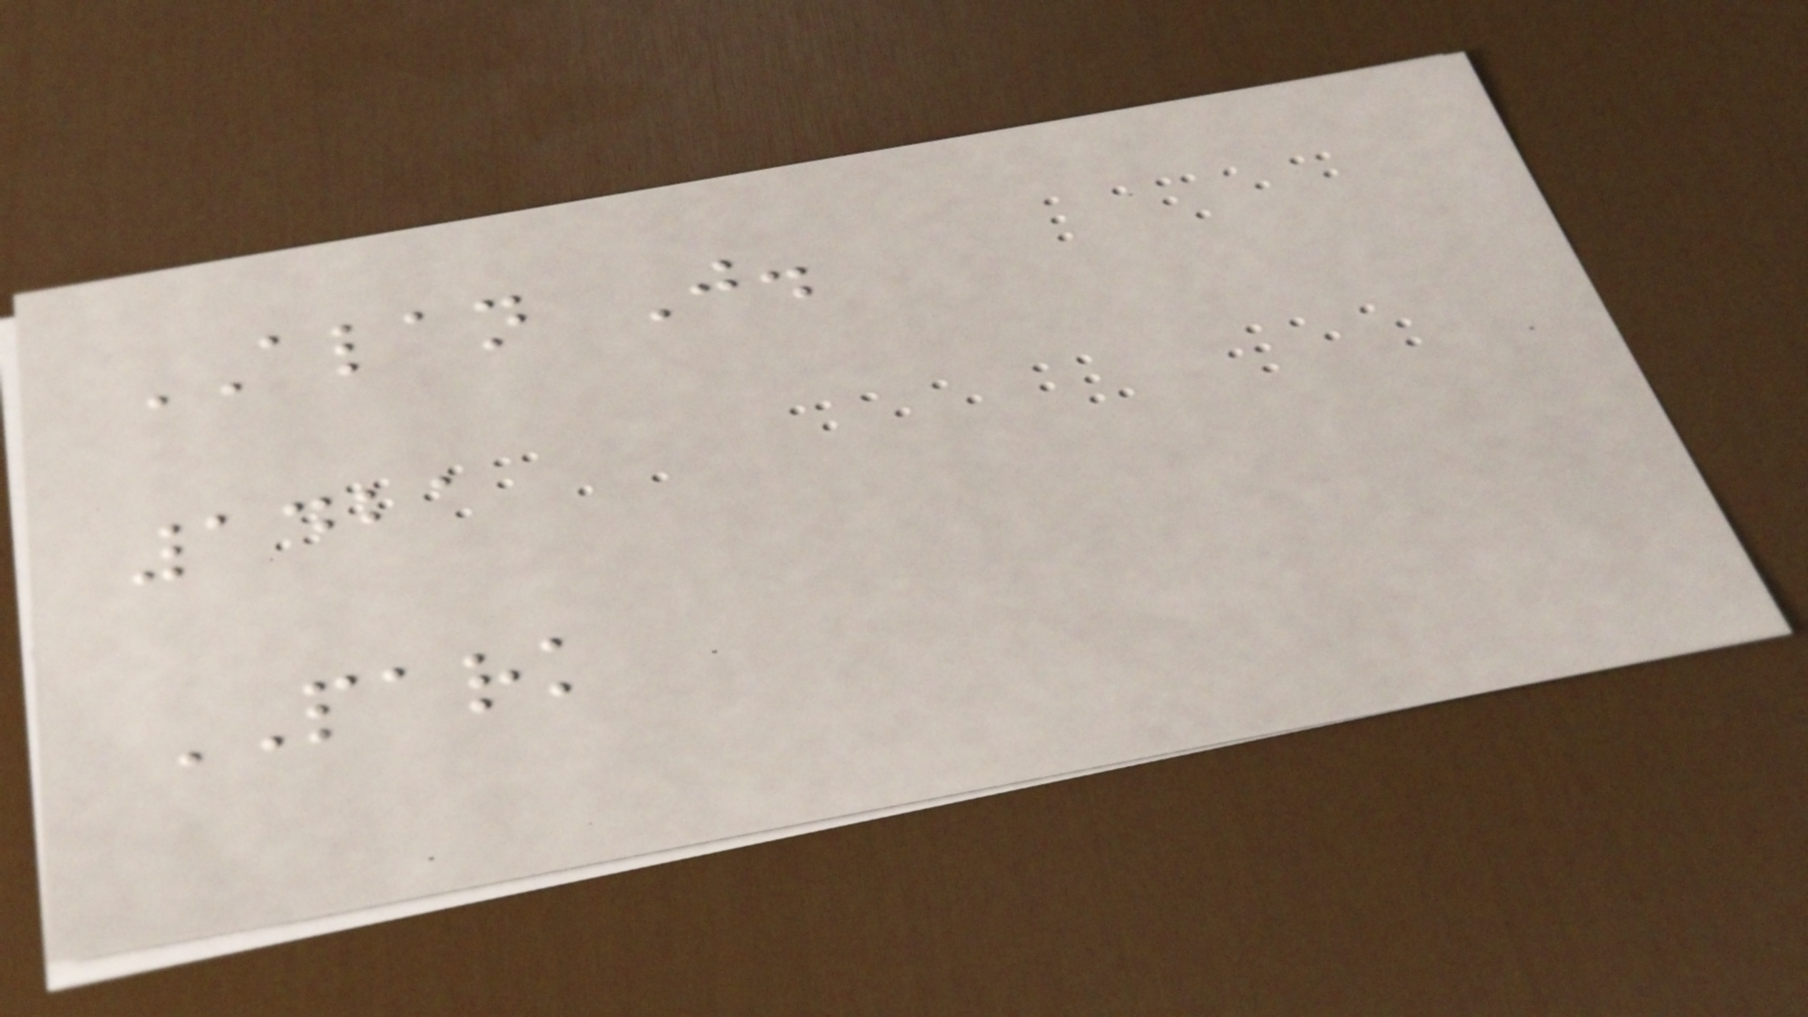ALAN J.
1421
PARK
